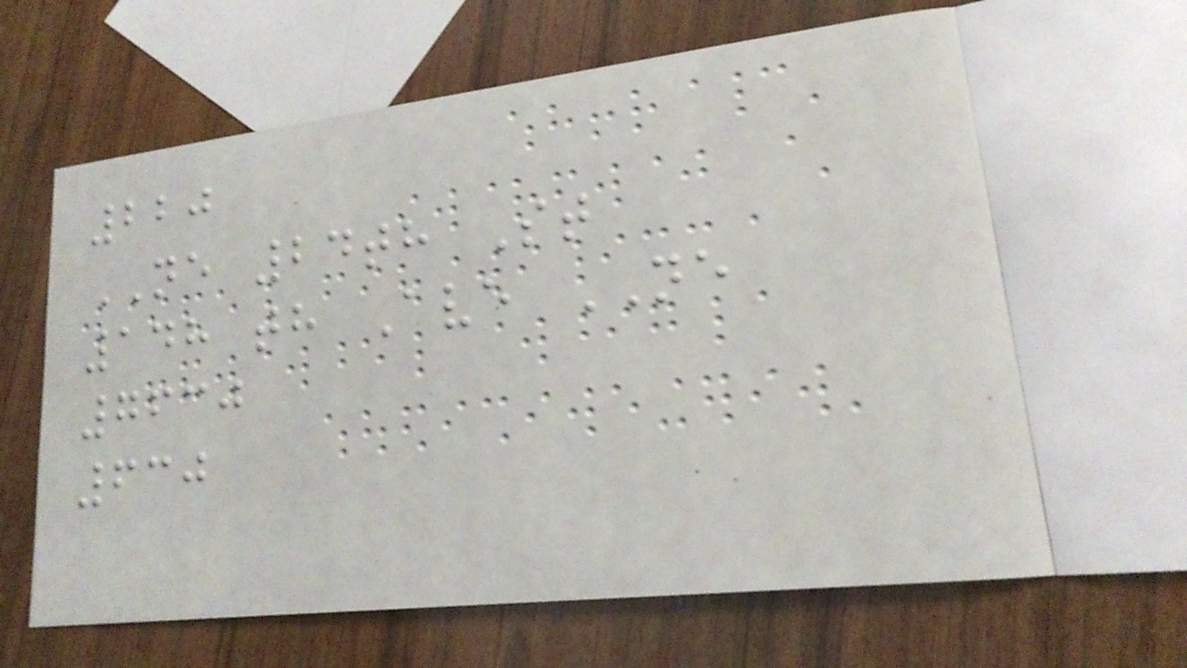220
NE 24th St
148 th Ave NE
7630
630
